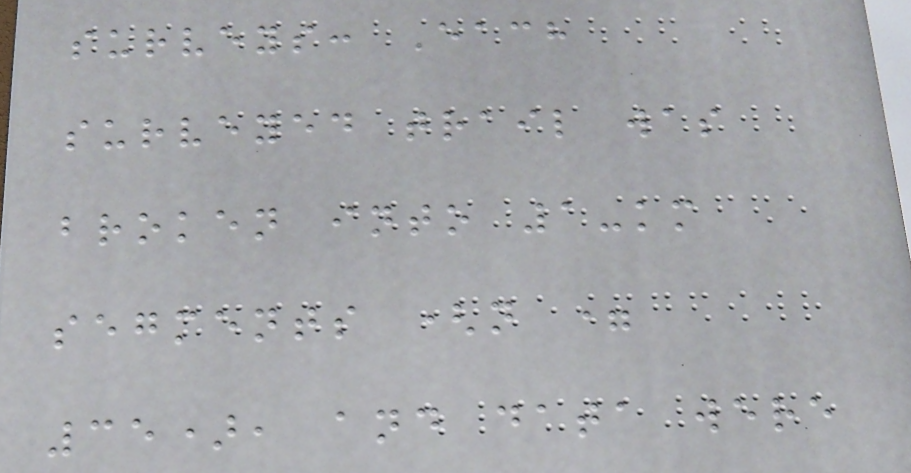surveys: Each
surveyed trail was
broken into 1-km
segments (n =
35), and data were
